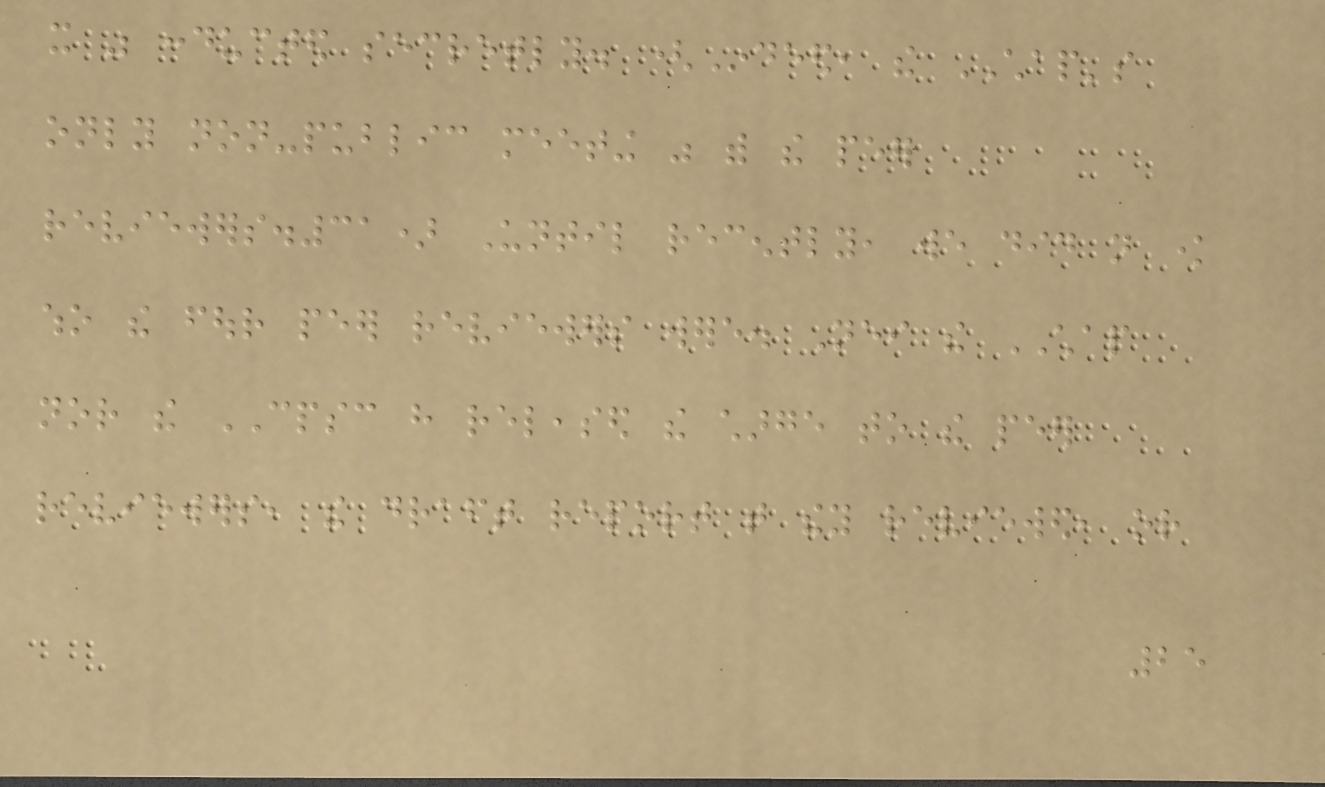it was conducted secretly. (Indeed, the CHAP's
only non-public meeting was with the peer
reviewers.31) Until recently, we did not know
who the four peer reviewers were. Neither the CHAP
nor the CPSC have released the charge to the peer
reviewers, the draft report that they reviewed, or
25
